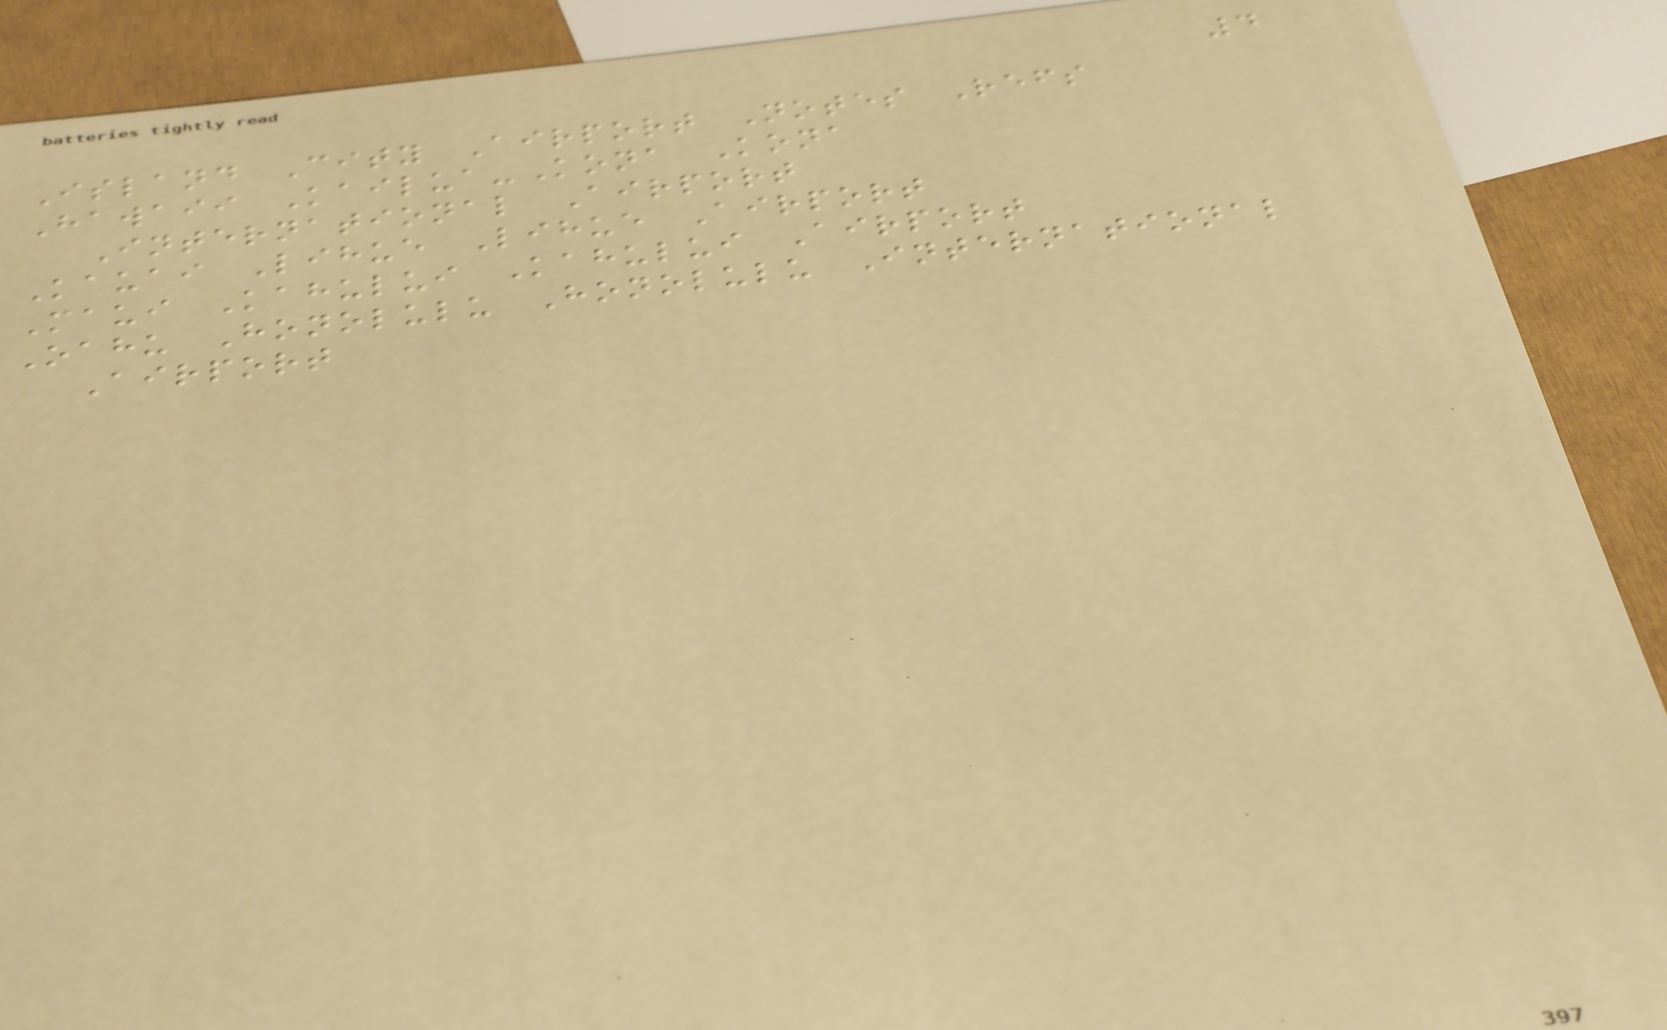4
Island City Airport Notes Refs
Hawaii Kailua-Kona Kona
International Airport
Kauai Lihue Lihue Airport
Maui Kahului Kahului Airport
Oahu Honolulu Honolulu International
Airport
